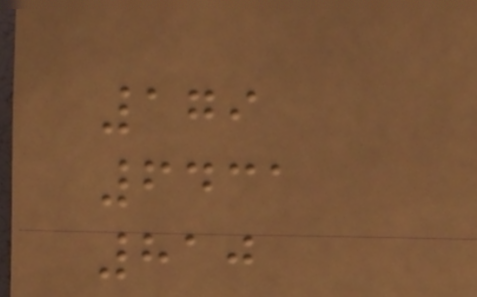179
6431
810
